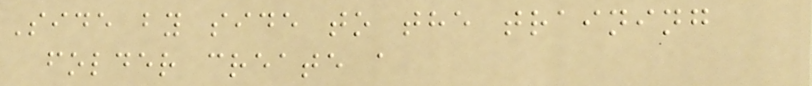Side by side to the training
folder create a
